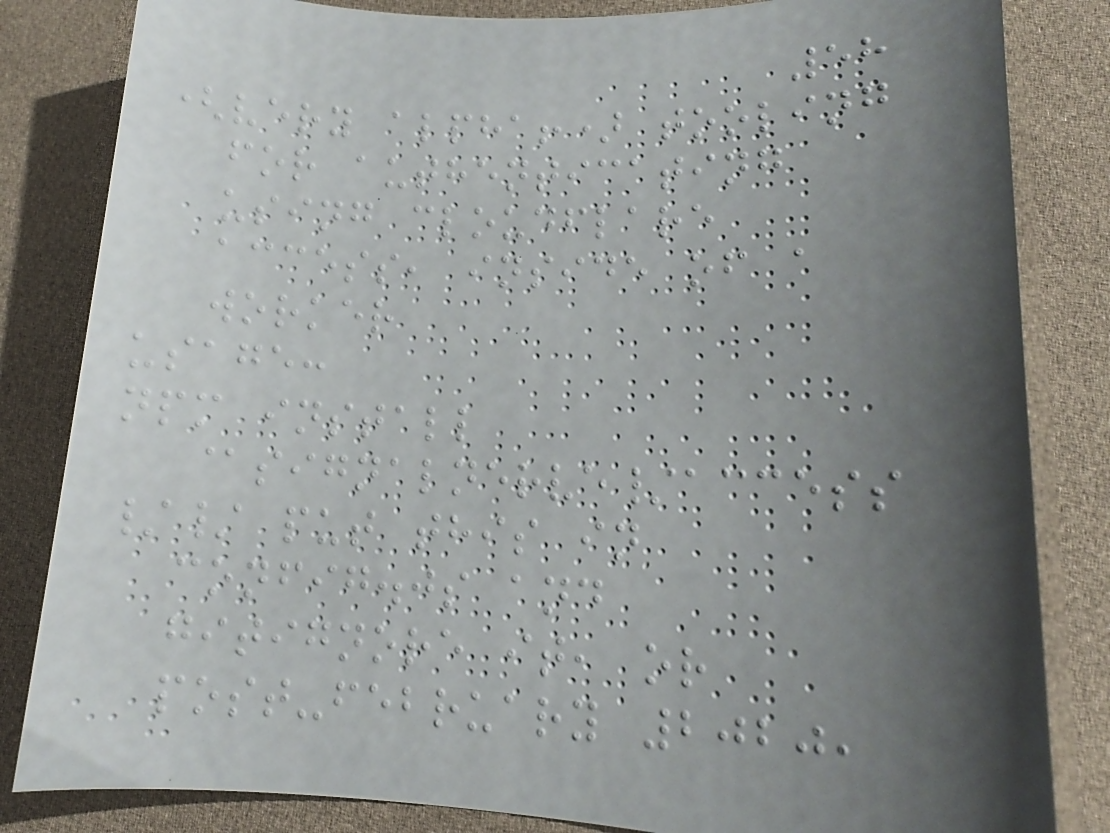58
(very alpha!) tooling
for authenticating
using cloudflare
access, inside of a
worker
usage:
npm install
@signalnerve/access
// put this in
config.js and
gitignore it, or
post-february 2020,
